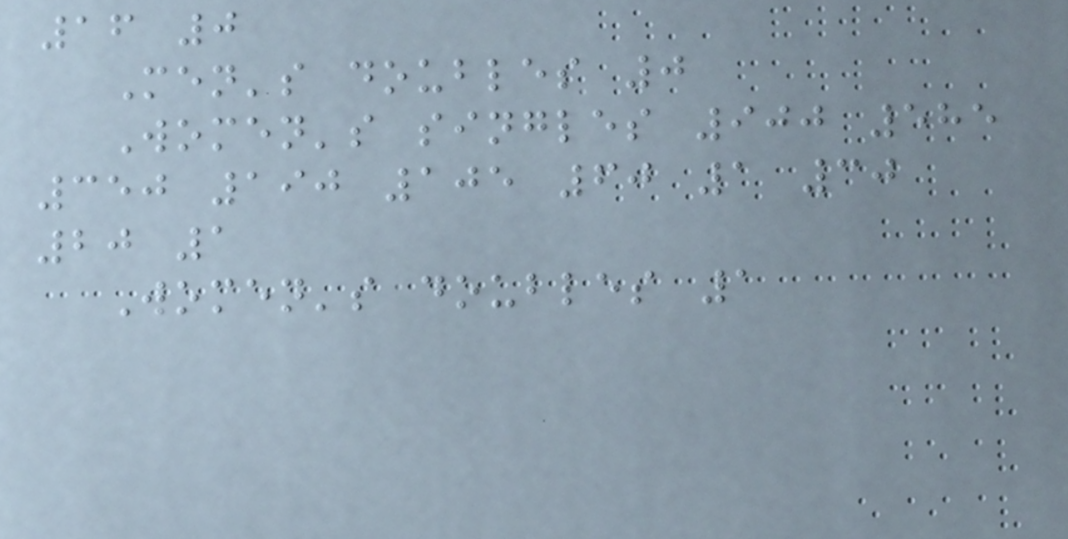16 0
Men's doubles 0
Women's singles 900 585
350 190 105 60 1 30
20 1
Women's doubles 1
